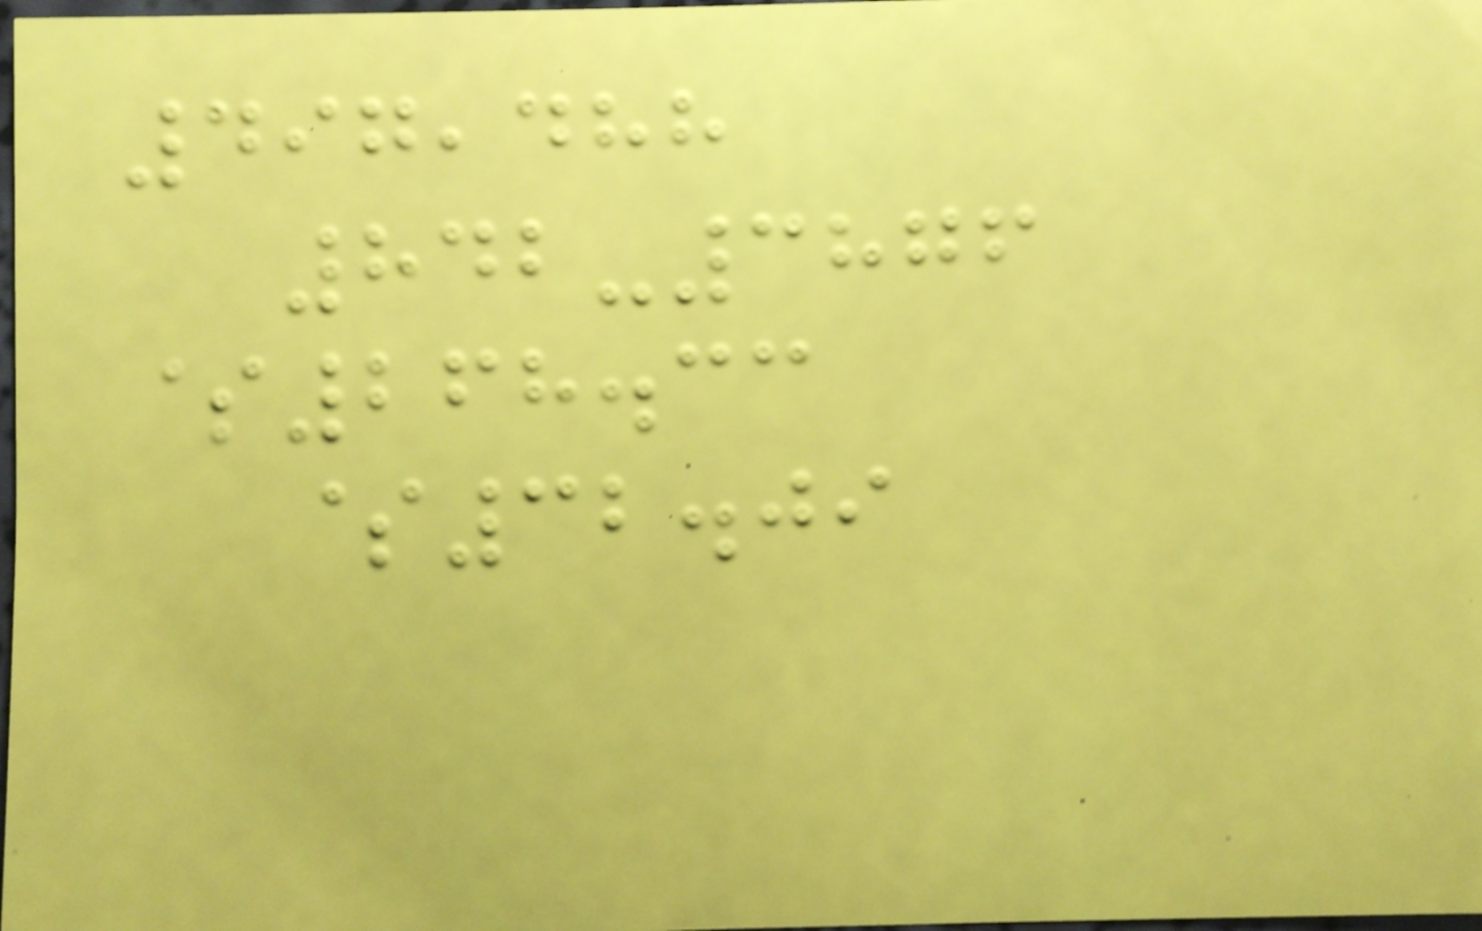497,488
842-3876
$268.33
$32.09
